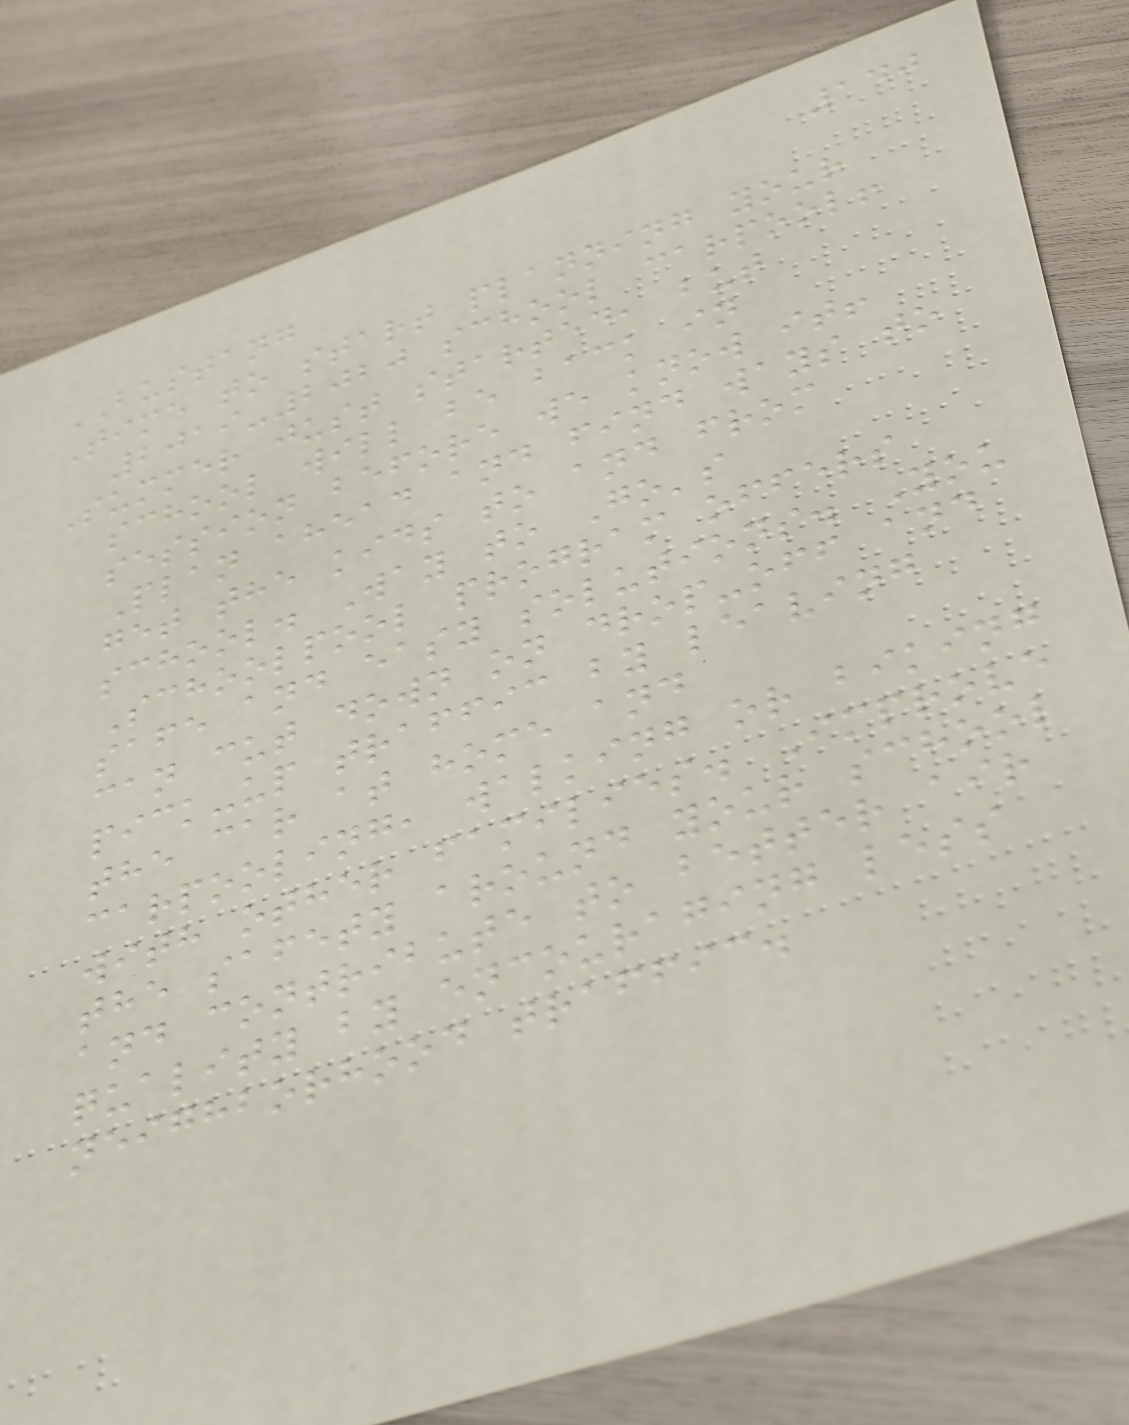140
BUSTANG
Time to start planning your
2019-2020 school carpool!
Summer just started, but
school will be back in
session before we know it!
Plan ahead and find ways to
get the kids to and from
school. Way to Go's
Schoolpool program offers
safe and easy solutions. You
can cut down on drop-off and
pick-up traffic by leaving
the car at home and
carpooling, walking or biking
with other families. Improve
the safety around your school
and contribute to better air
quality by encouraging less
neighborhood traffic.
